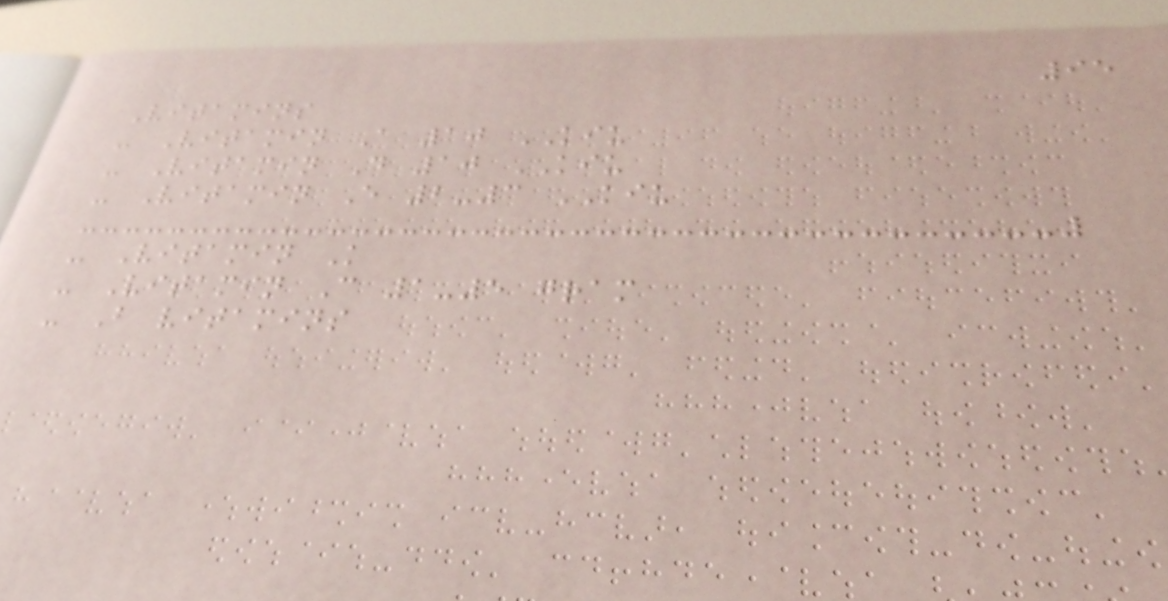95
Vitamins
- Vitamin A 10 KIU
- Vitamin D 10 KIU
- Vitamin E 2-3 KIU
- Vitamin K
- Vitamin C 1-5 gram
- B vitamins
